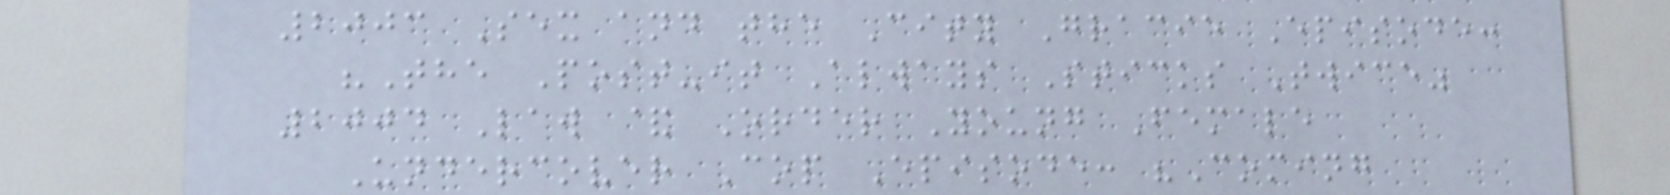2003 Sex and the City Gracie Episode:
"The Post-it Always Sticks Twice"
2004 Law & Order Young Female
Undercover Cop Episode: "Coming
